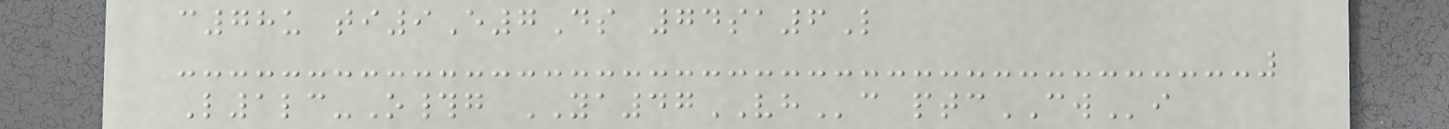c78u ti9E7Ds 74sa6L
L1lc-O#g YA47VHc ptcCWi
